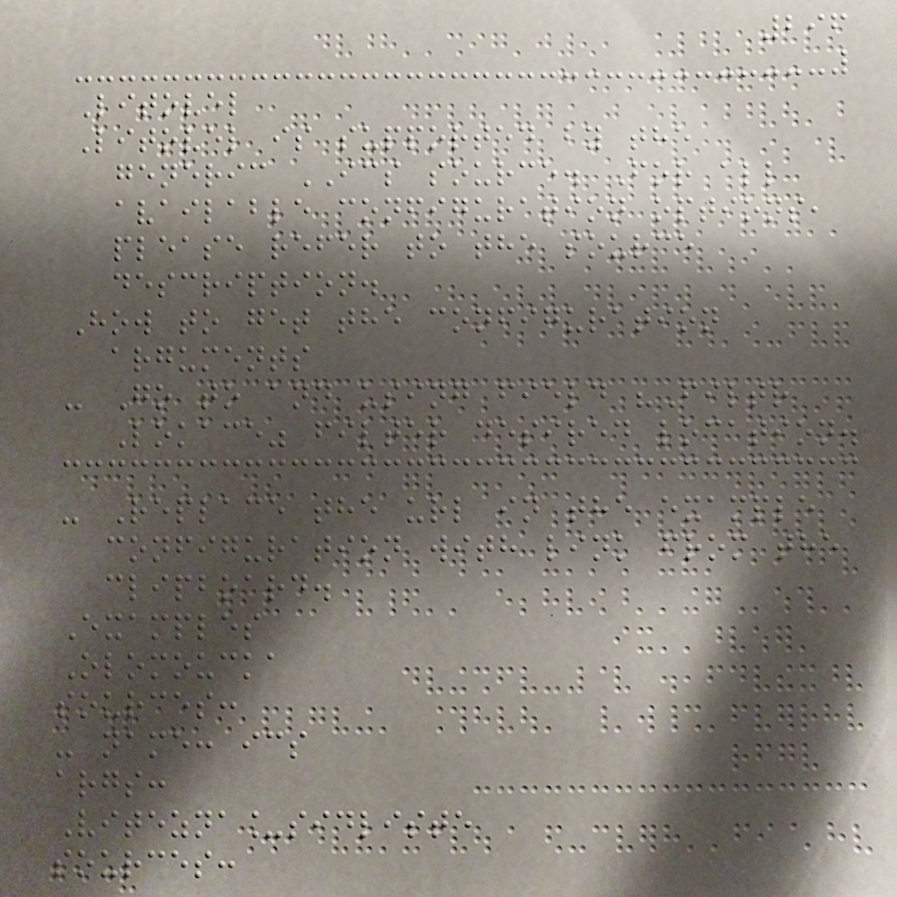296
Litovel
Litovel is supported by the
generic ICS source. For all
available configuration options,
please refer to the source
description.
How to get the configuration
arguments
- Go to and using field "Filtr
Lokace" filter desired location.
- Replace the url in the example
configuration with link from the
clipboard.
Examples
Olomoucka
sources:
- name: ics
args:
Vitezna_sidliste
sources:
